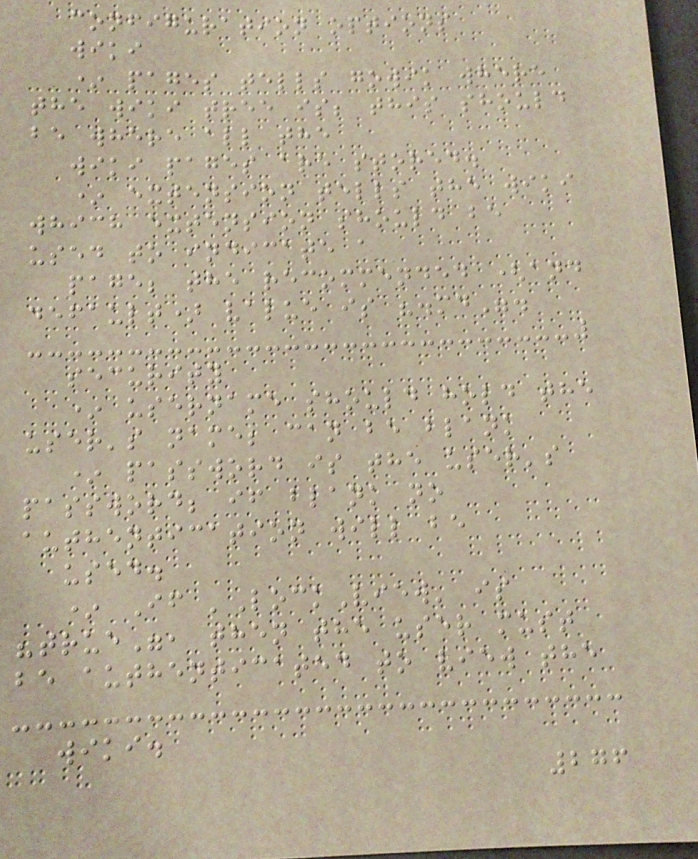configuration options
wiki
* pages tells gowik where
the wiki tree is; this should
be where all the
wiki pages are stored.
* extension tells the wiki
which extension should be
used to indicate a
page; the recommended (and
default) value is ".md".
security
* username should hold the
user's name; can be blank
* password is the user's
password; if blank no
authentication will be
used.
* If 'LockView' is
"true", then the user must
be authenticated to view the
wiki.
276
